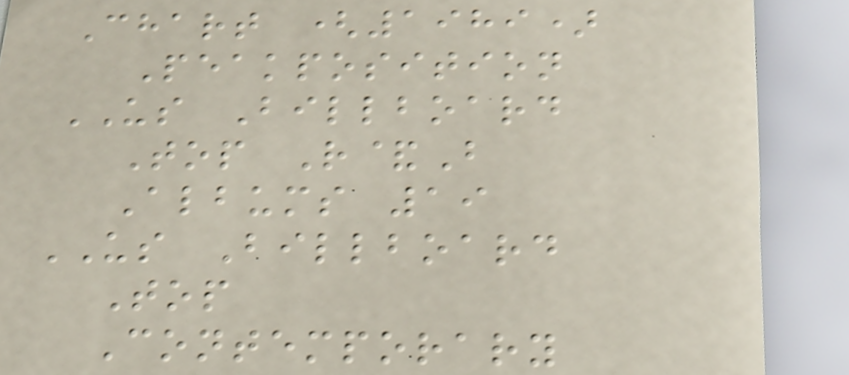Chart (1989)
Peakposition
US Billboard
Top R&B
Albums 19
US Billboard
Top
Contemporary
